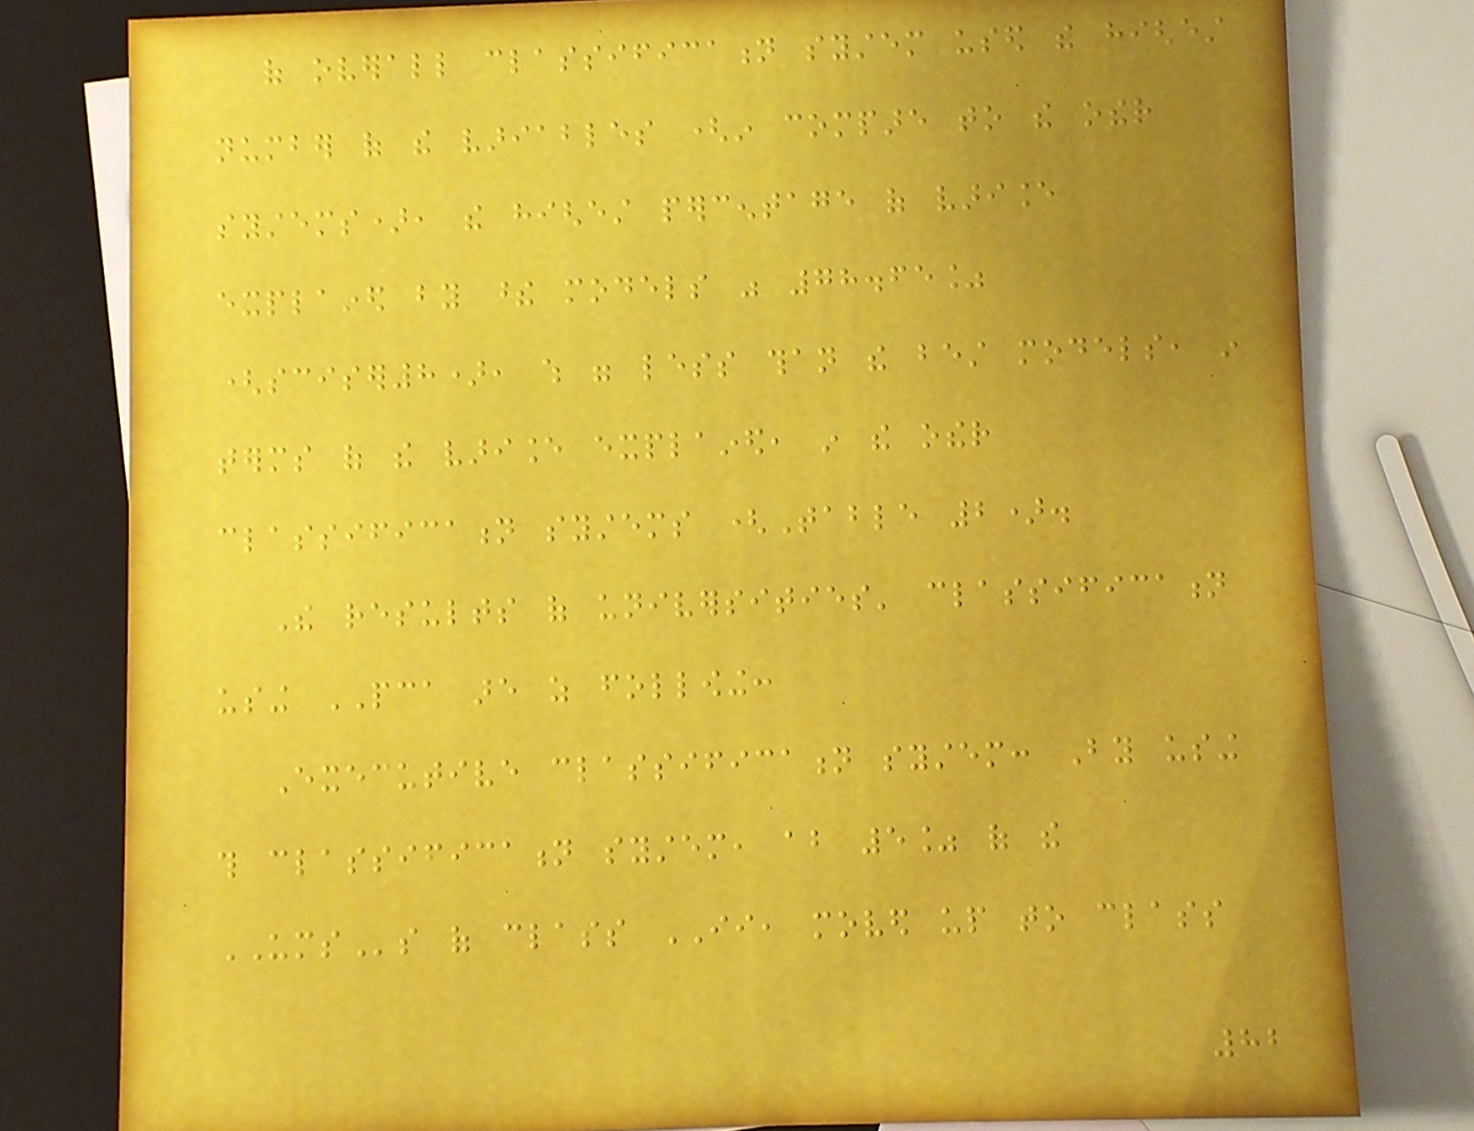of overall classification system used the highest
number of the variables (in compare to the other
systems), the highest percentage of variance
explained by these models was 78.65%
(sciser8), which were less than the best models, in
terms of the variance explained, in the other
classification systems (Table 2).
The results of universities' classification
using PCA are as following:
Executive classification system: By using
this classification system, about 5% of the
UMSs of class II, moved up to class
82
